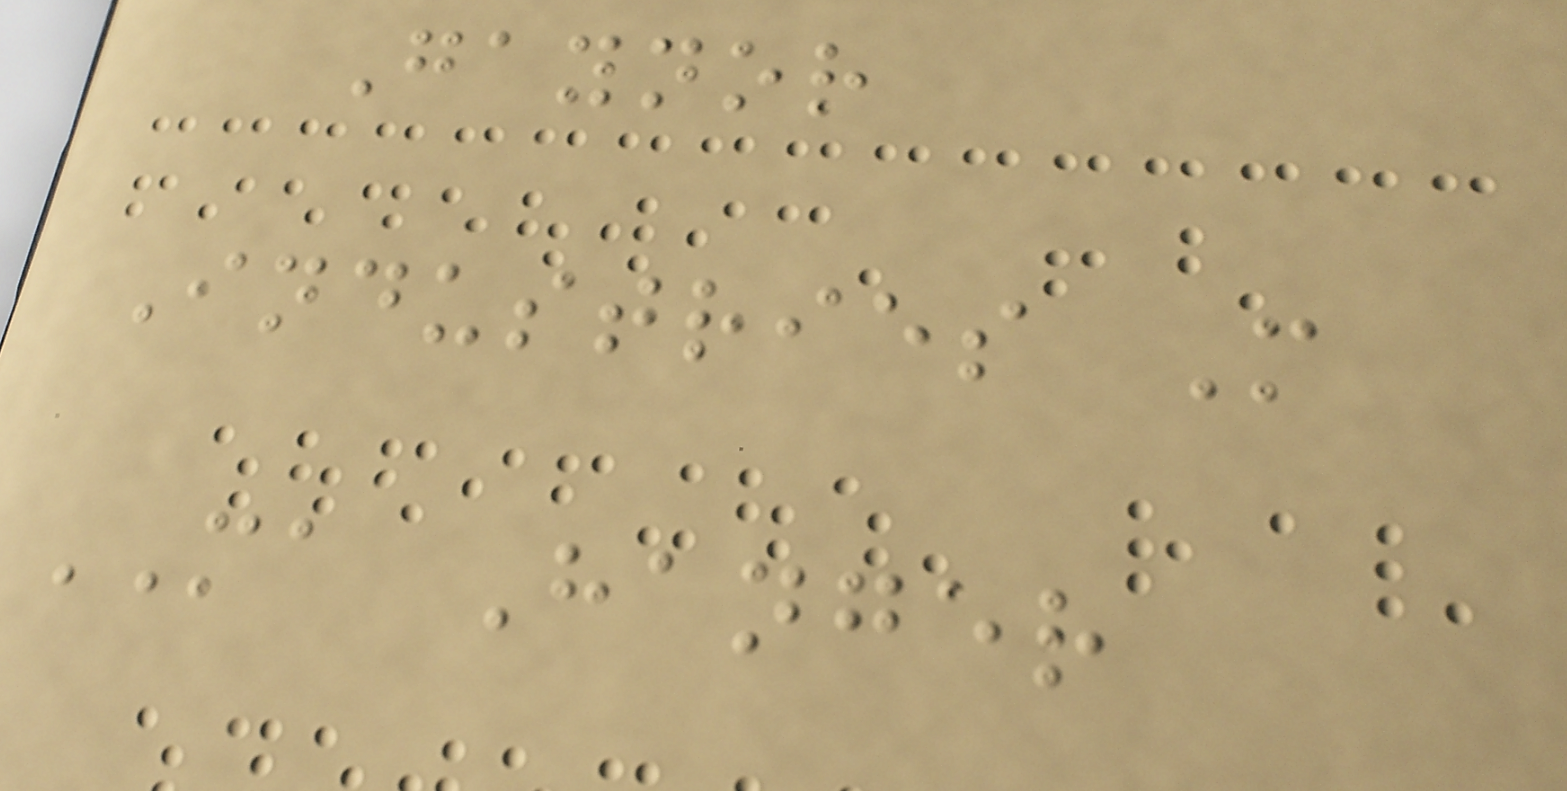Gaynor
Industries M
MA Hanger
